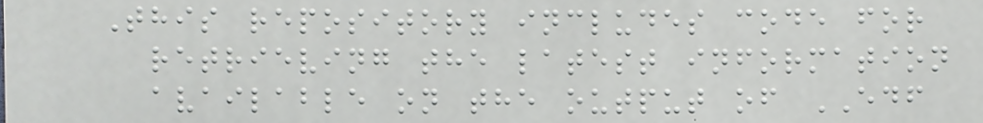This repository includes code for
retrieving the latest information
available on the output of EDF
